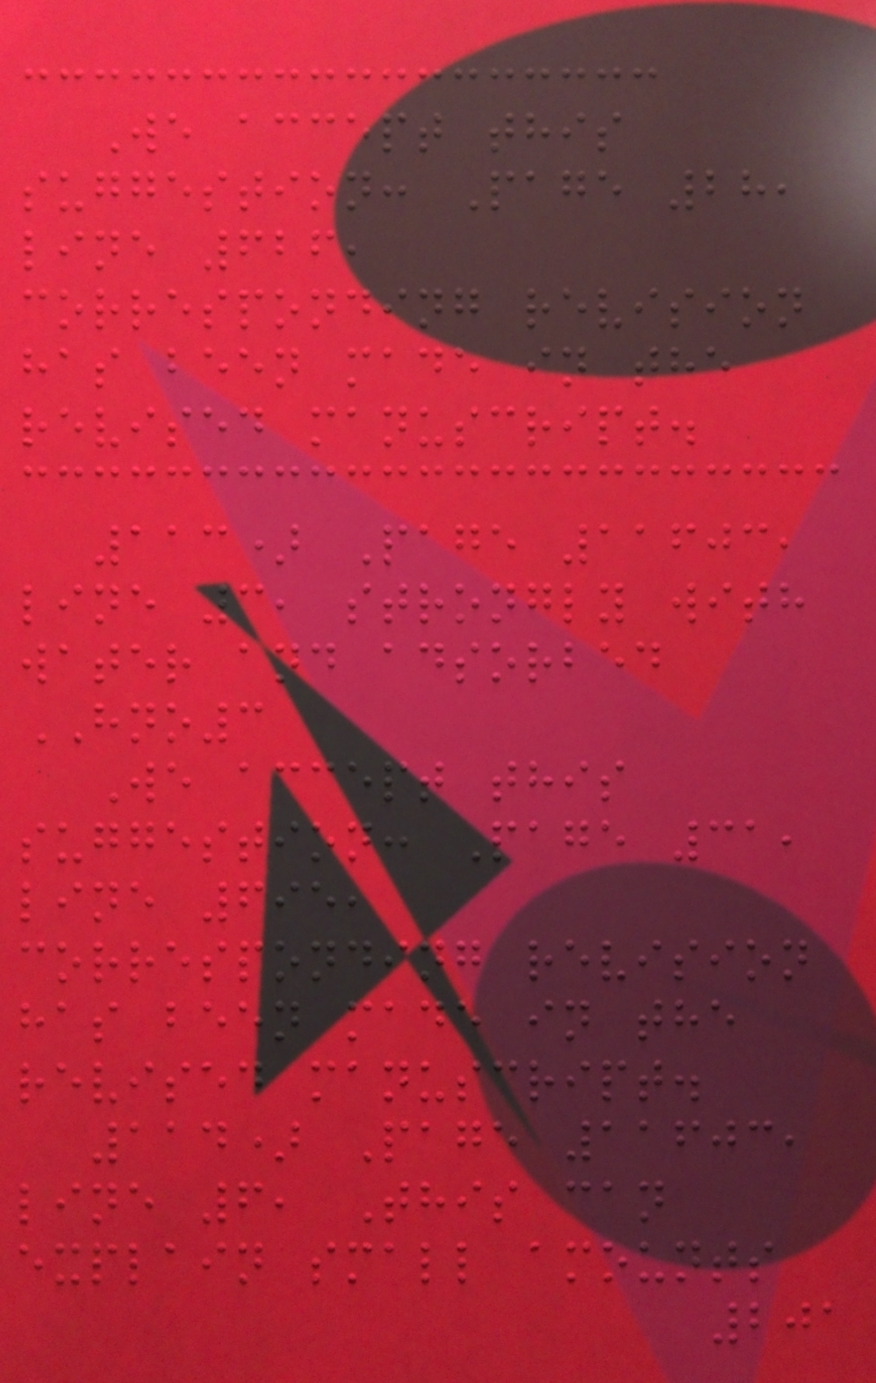We accept this
suggestion: Page 28,
line 626,
corresponding revision
has been made in the
revised manuscript.
113) Page 11603,
line 3, strongly with
water and adsorbed
HNO3
We accept this
suggestion: Page 31,
line 695,
corresponding revision
has been made in the
revised manuscript.
114) Page 11603,
line 6, This can
explain small amounts
201
